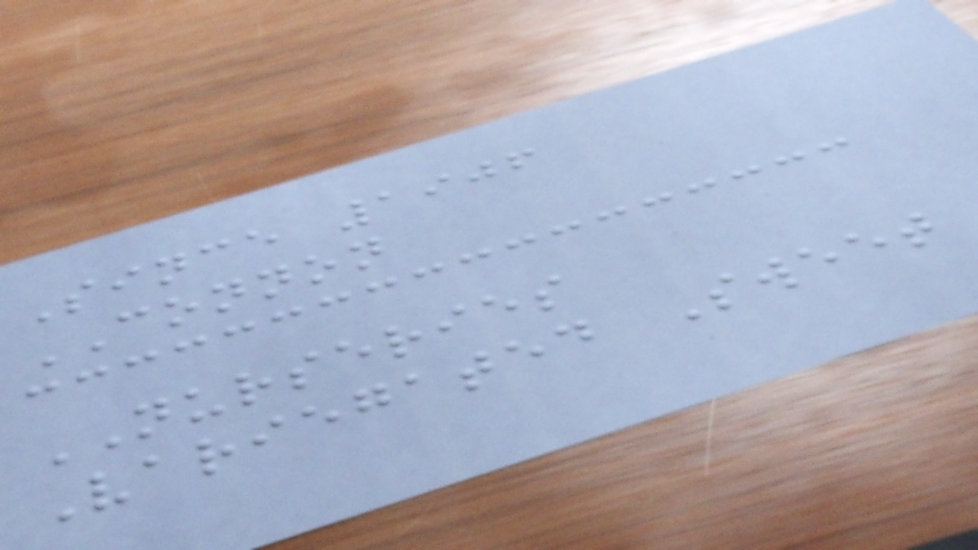Since 1906
CONNON
NURSERIES
Variegated Sweet
